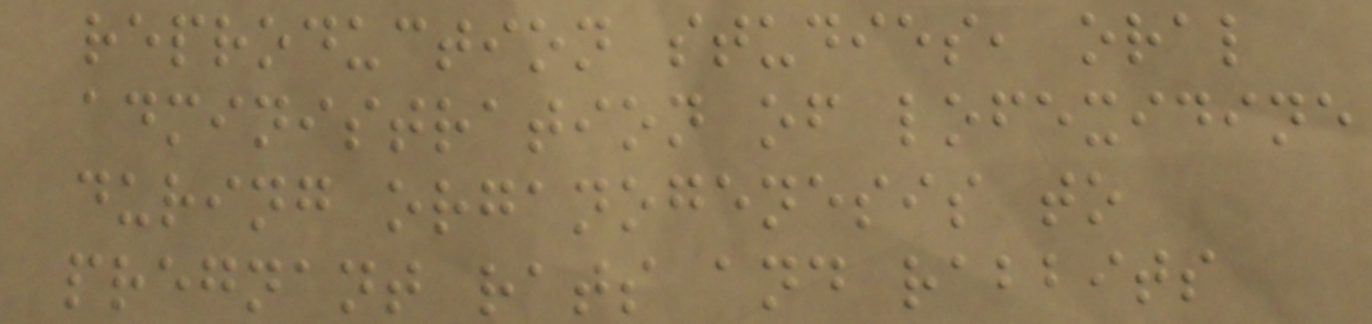reproduction studies, oral
administration of lofexidine
during organogenesis to
pregnant rats and rabbits
